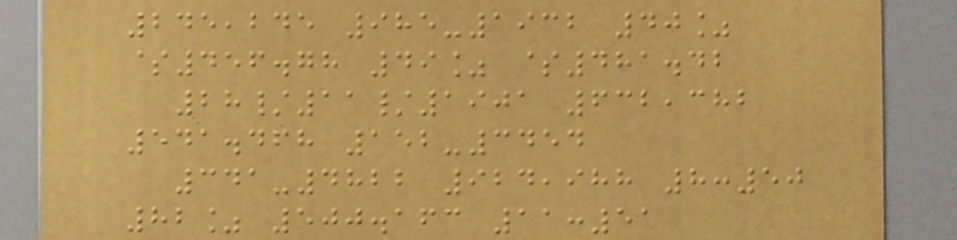245,245 985-1932 40%
$456.78 49% $481.42
28/11/1901 632,382
541.468 152-3454
341-4822 924,988 8:50
82% 500.163 11:51
